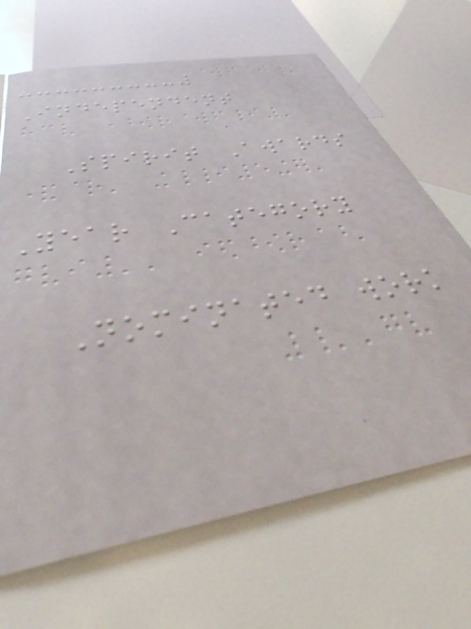Independent
Spirit Awards
Year Category
Nominated work
